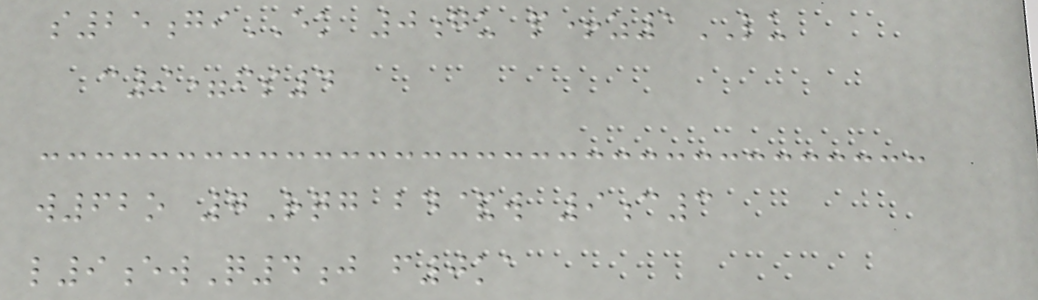s25giEK 0gu p+z1LU
c9=fs4
w62o 7Rqg bd&w 9c3
l9ewQ4j f0ka
